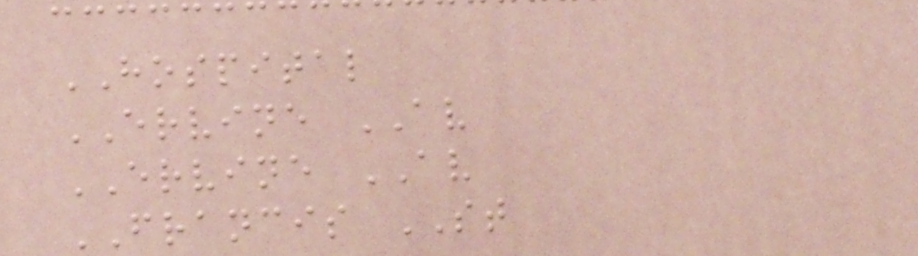HOSPITAL
ERVINE AV
ERVINE AV
FRANCIS ST
